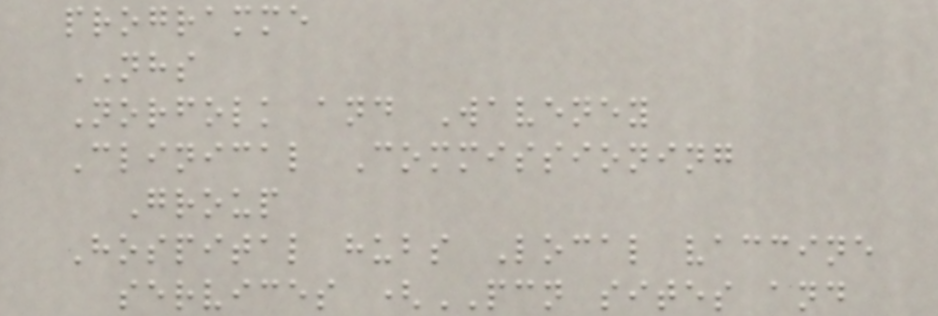programme
NHS
Norfolk and Waveney
Clinical Commissioning
Group
Hospital hubs Local vaccine
services (PCN sites and
